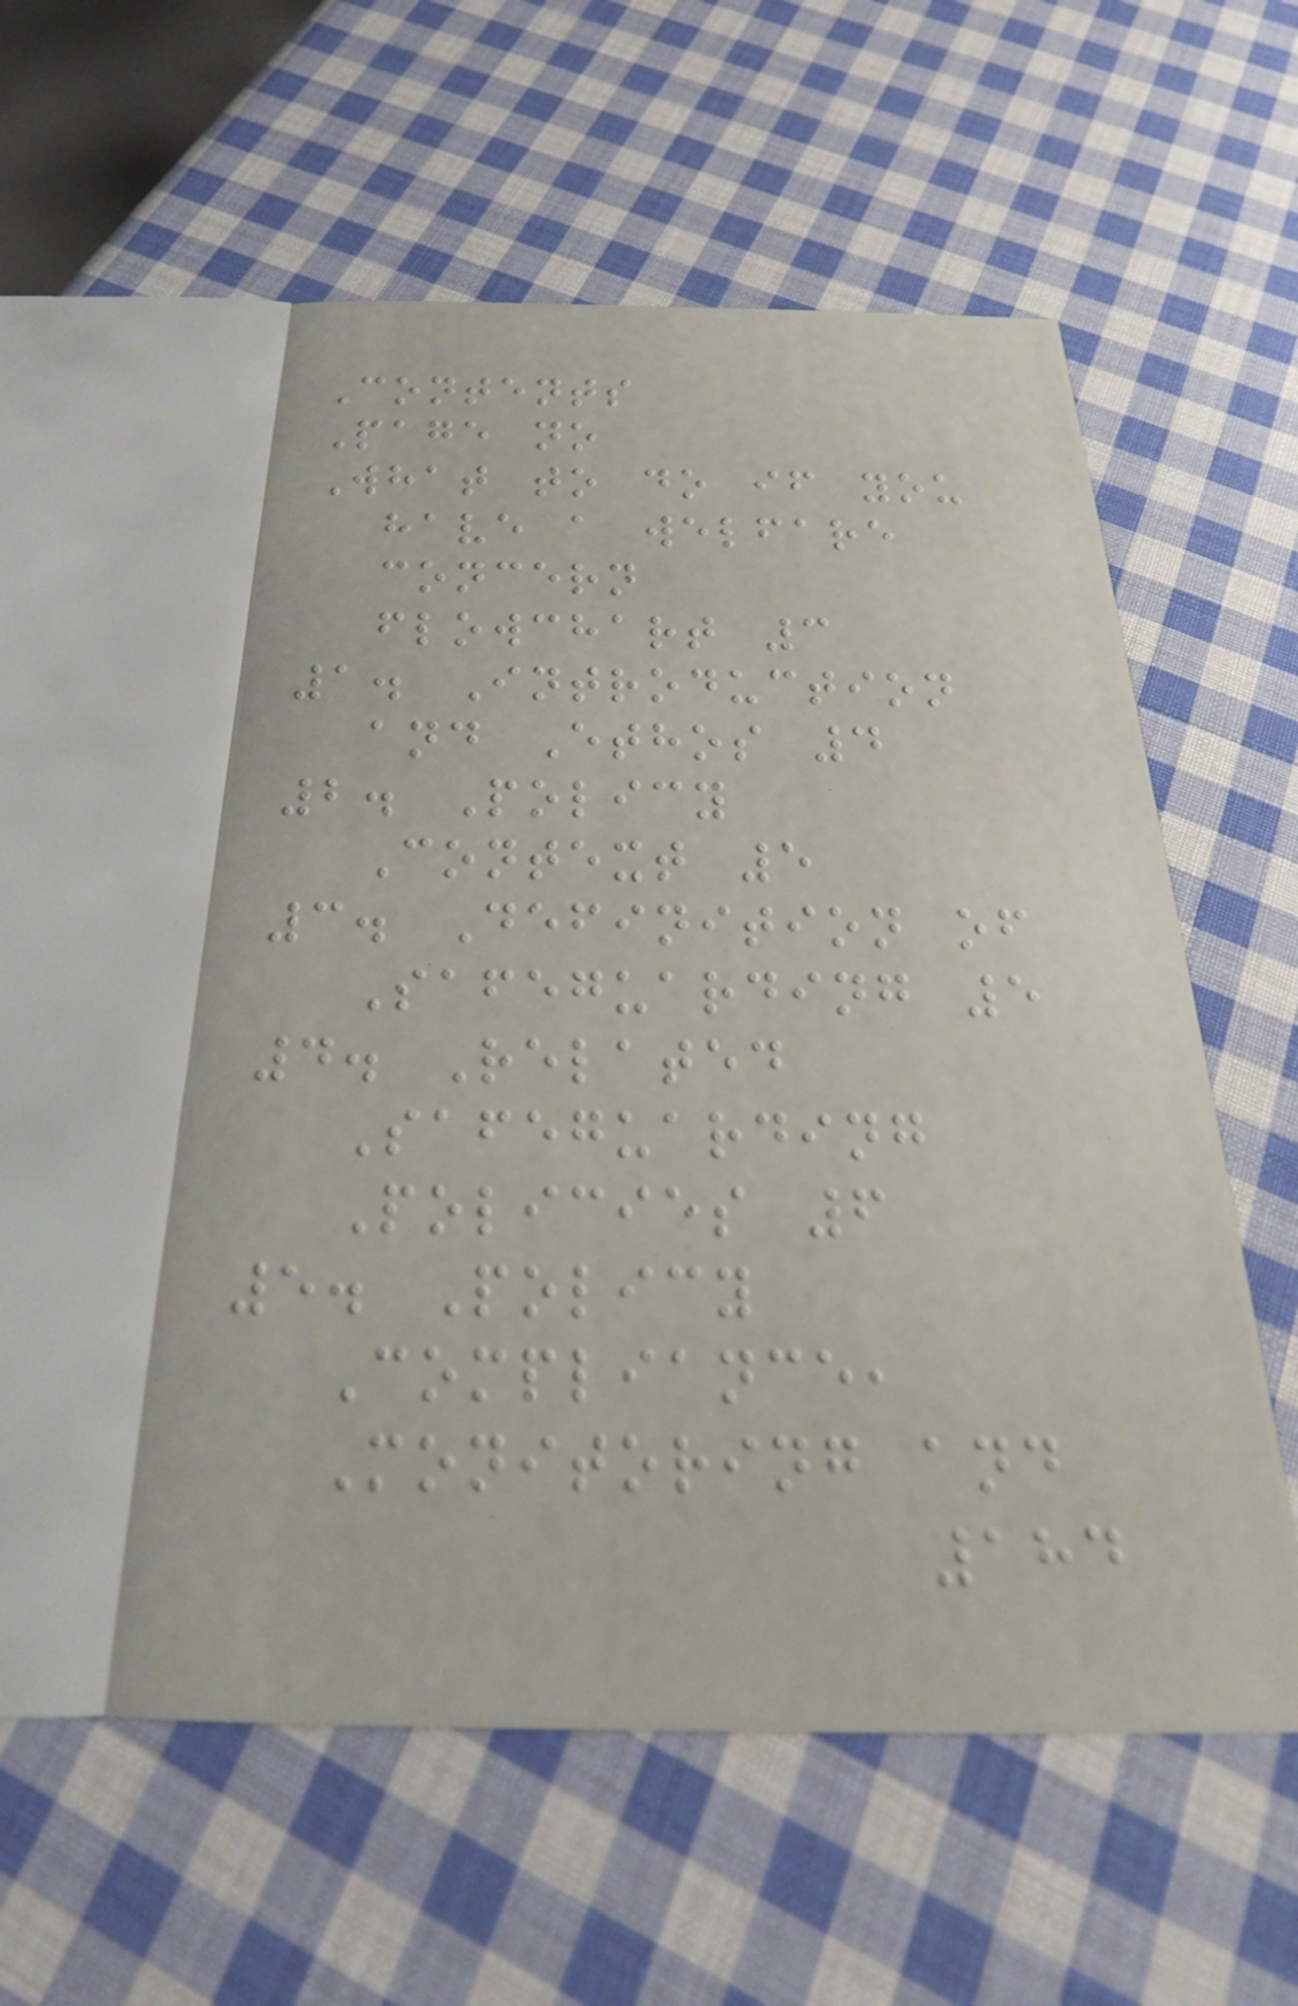Contents
Page no
What to do if you
have a welfare
concern
flowchart 3
1. Introduction
and Ethos 4
2. Policy
Context 5
3. Definition of
Safeguarding 5
4. Related
Safeguarding
Policies 6
5. Policy
Compliance,
Monitoring and
184
